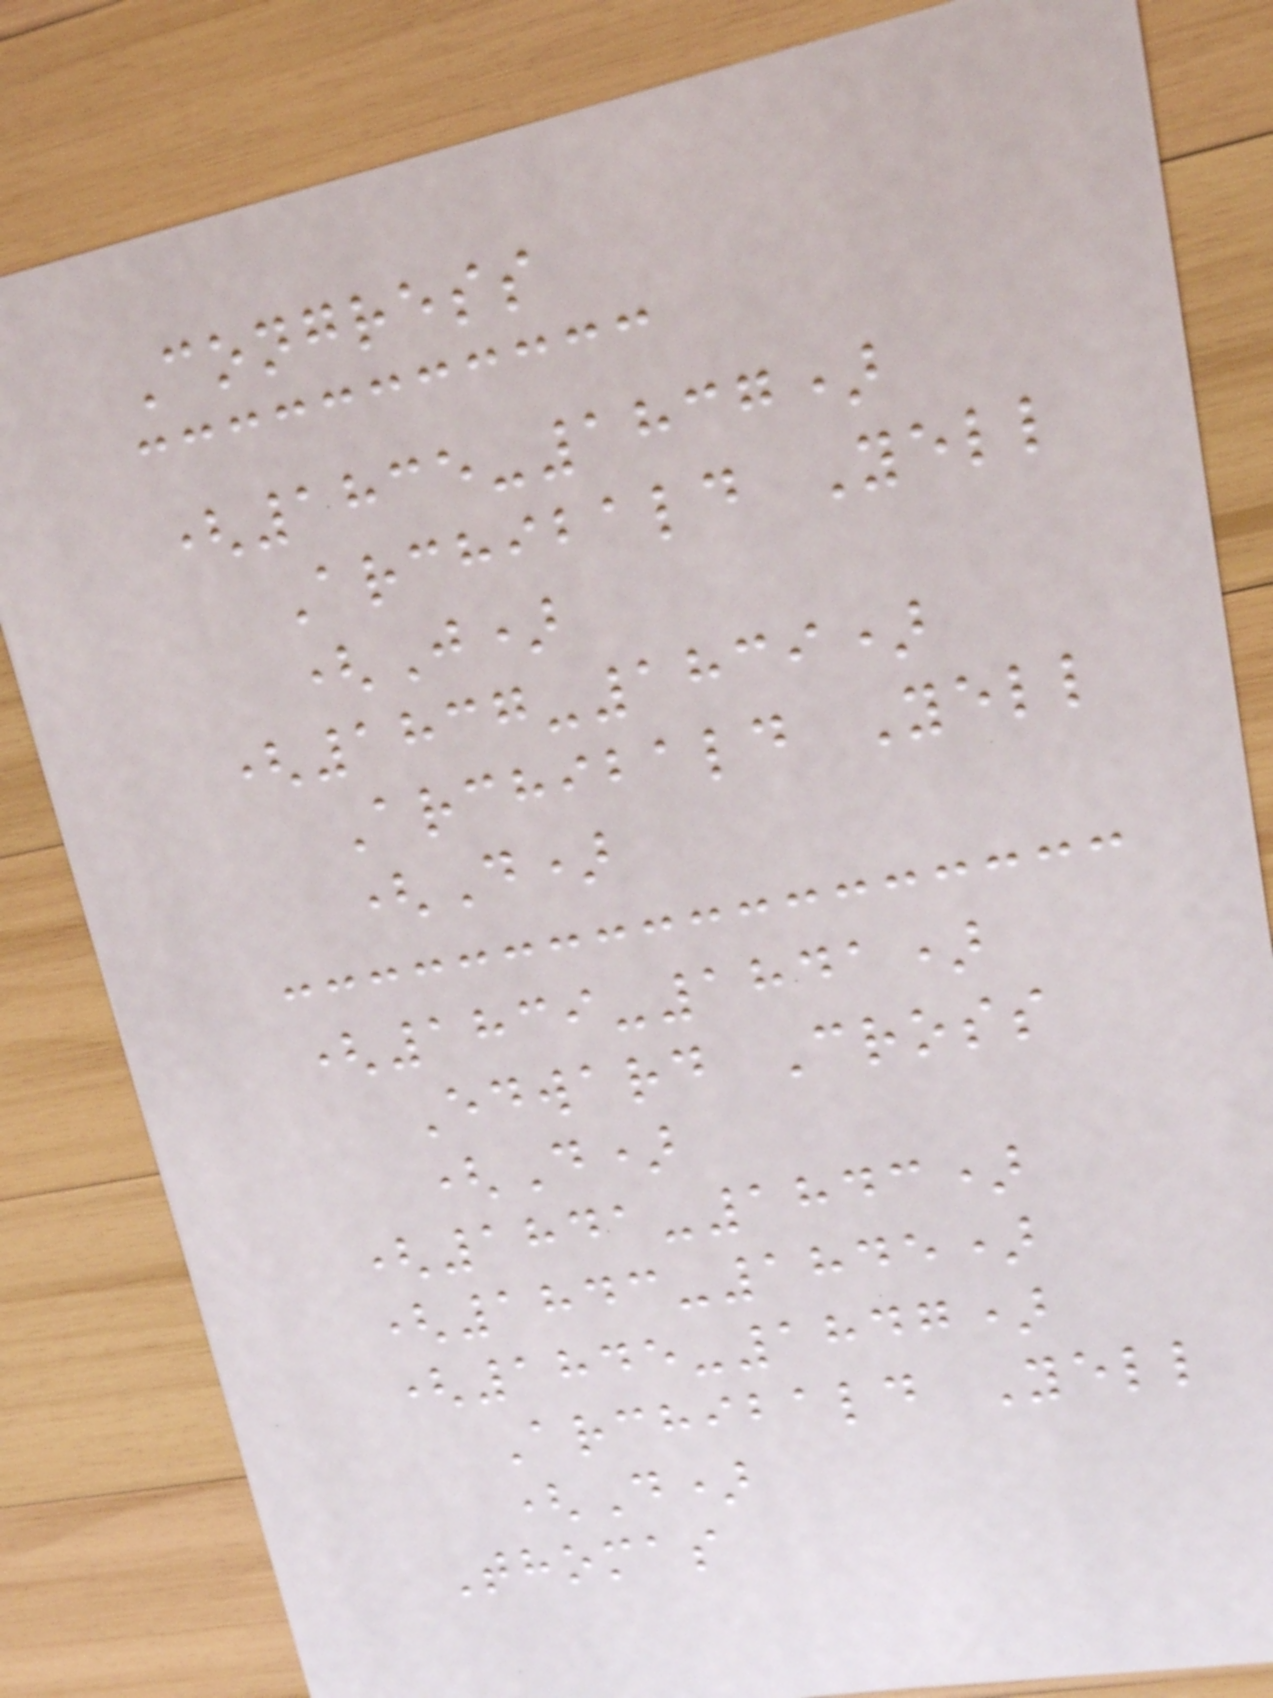Congress
(1835-1837)
Archibald Yell
(J)
(1837-1839)
Archibald Yell
(D)
(1839-1841)
Edward Cross
(D)
(1841-1843)
(1843-1845)
(1845-1847)
Archibald Yell
(D)
Thomas
